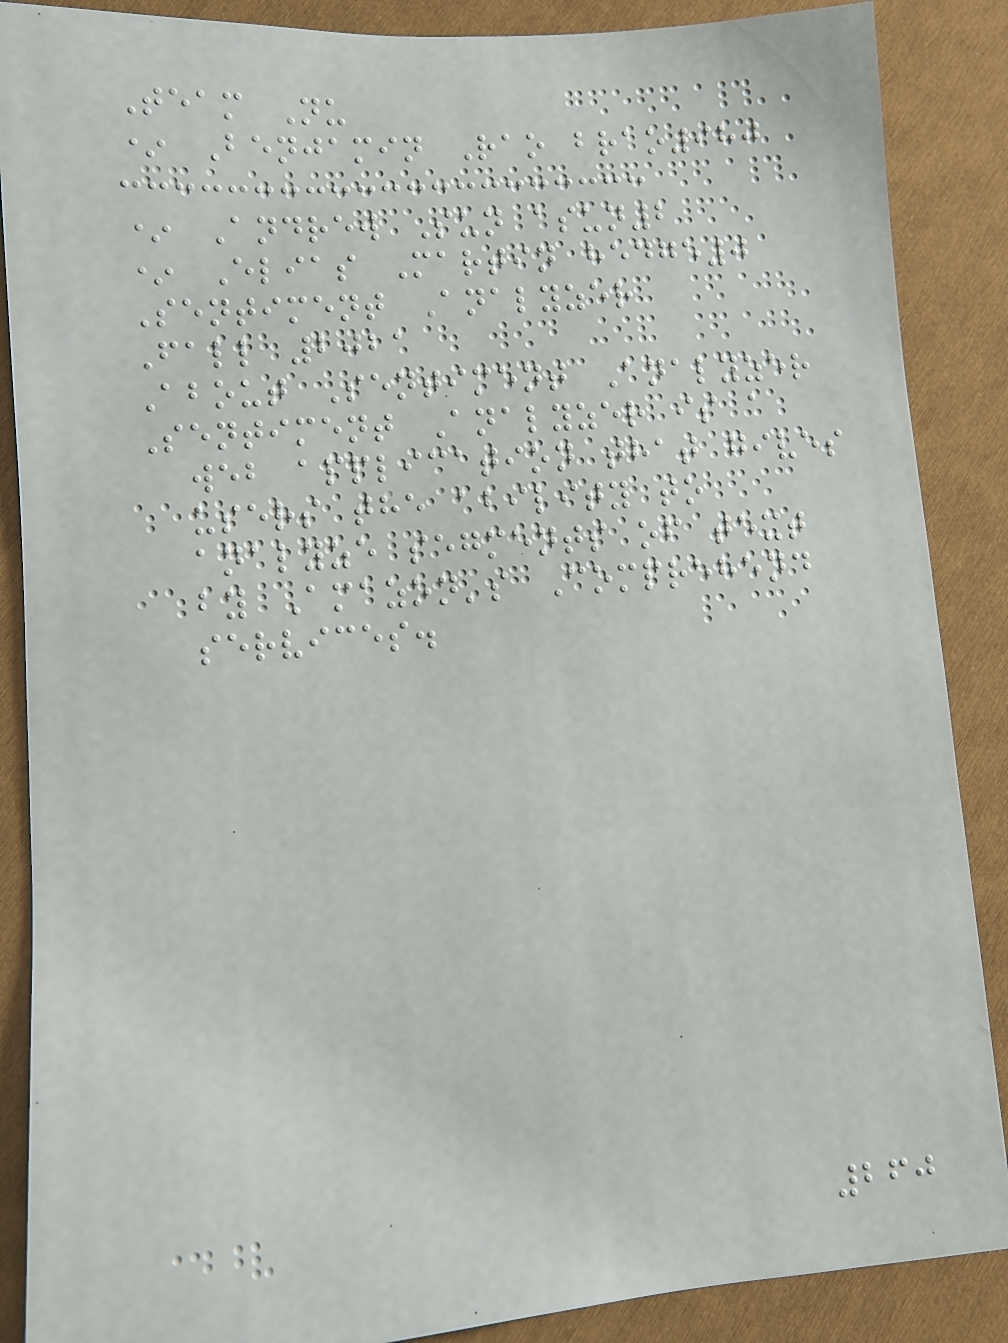Team Nu
* Benjamin Rao brao980
* Andrew Sun asun2
* Elias Martin hedge0
Sentiment Analyzer
Fall 2021
About Sentiment Analyzer
Sentiment Analyzer is a
web application that gives
users the ability to
analyze segments of text
by Amazon's Comprehend
services.
260
